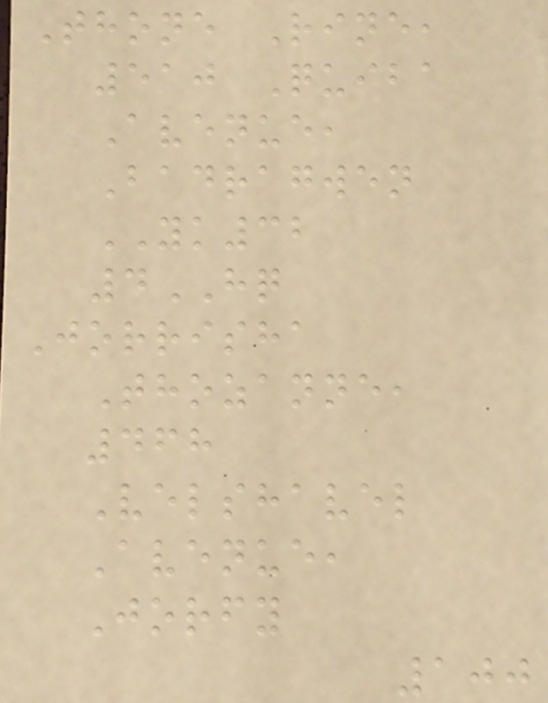Thone Rine,
510 Quiba
Avenue,
Badragwen
YK32
4HQ
Jorrisha
Thozanne,
468
Velshavel
Avenue,
Jorfy
100
